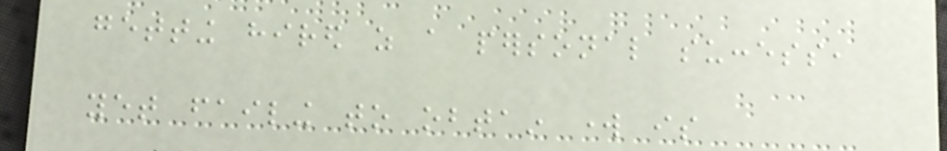getting hired as a personal success,
yet failing to obtain work is
